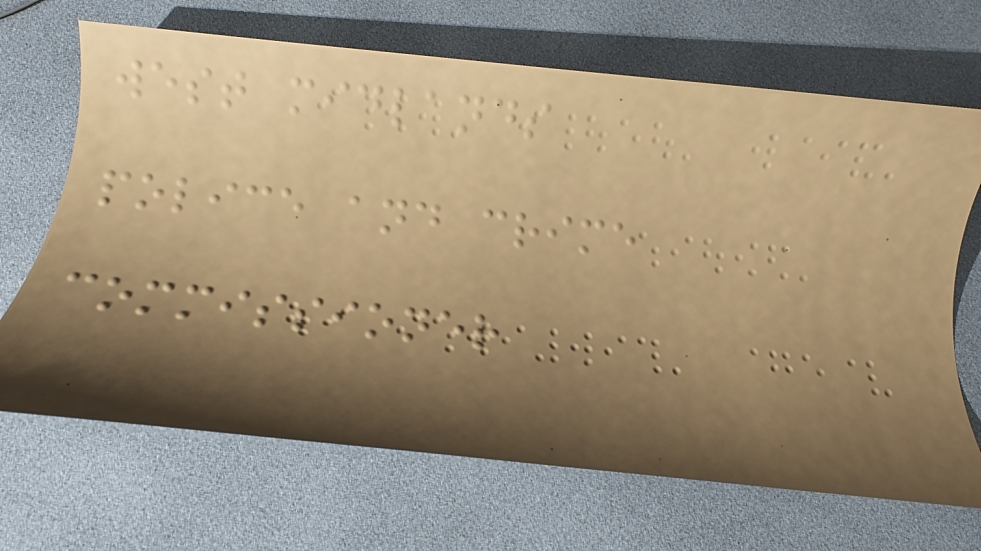west midlands
police and crime
commissioner
